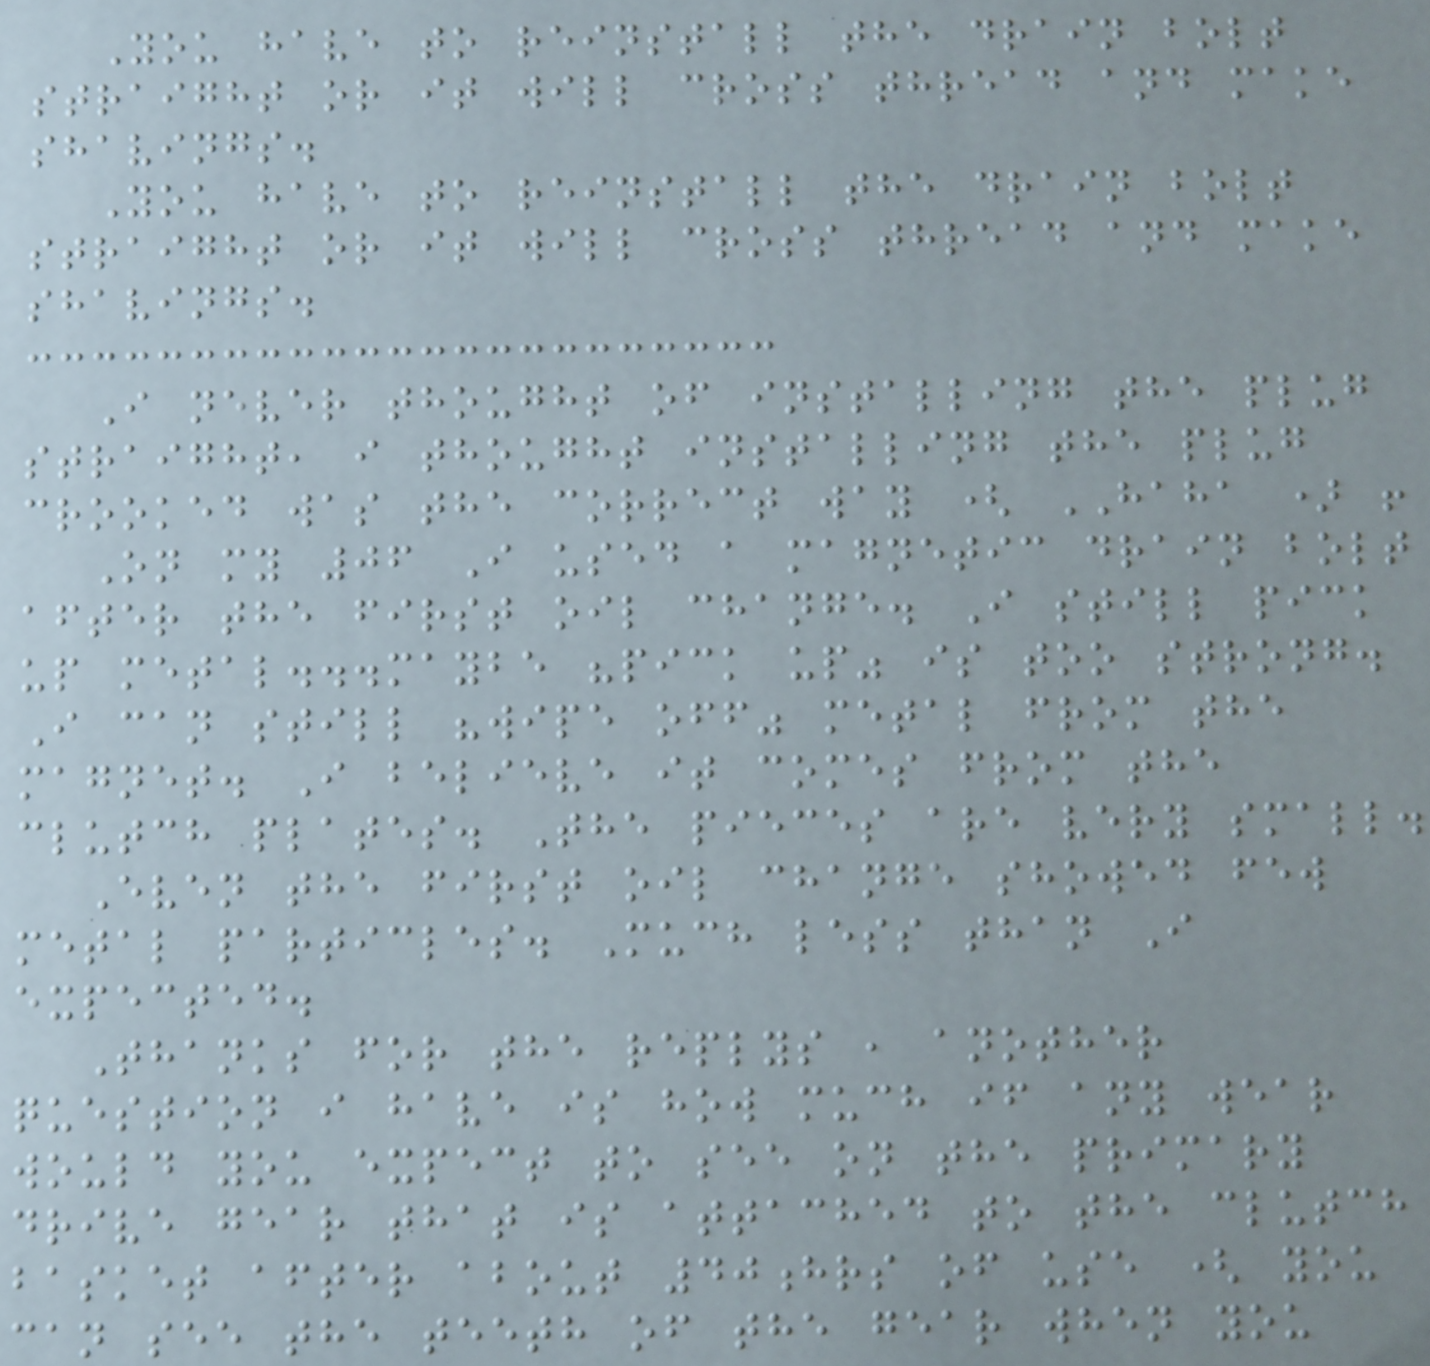You have to reinstall the drain bolt
straight or it will cross thread and make
shavings.
You have to reinstall the drain bolt
straight or it will cross thread and make
shavings.
I never thought of installing the plug
straight, i thought installing the plug
crooked was the correct way ( HAHA ) !
On my 06 I used a magnetic drain bolt
after the first oil change. I still pick
up metal...maybe "pick up" is too strong.
I can still "wipe off" metal from the
magnet. I believe it comes from the
clutch plates. The pieces are very small.
Even the first oil change showed few
metal particles. Much less than I
expected.
Thanks for the replys , another
question i have is how much if any wear
would you expect to see on the primary
drive gear that is attached to the clutch
basket after about 40hrs of use ( you
can see the teeth of the gear when you
